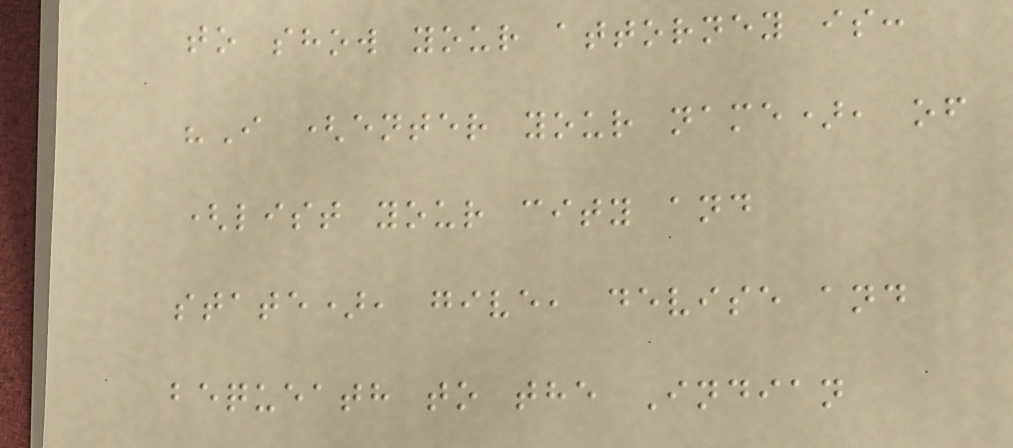to show your attorney is:
"I (enter your name), of
(list your city and
state), give, devise and
bequeath to the Indian
